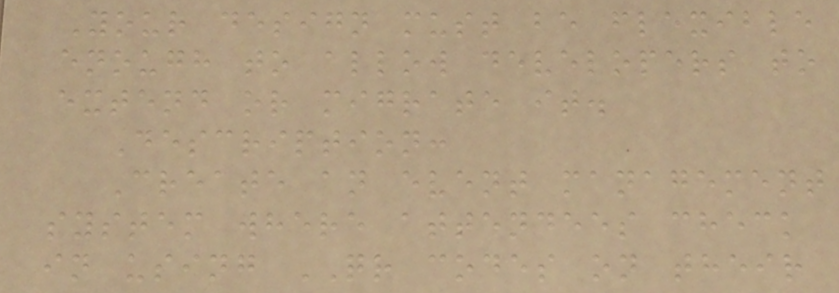Your design must be flexible
enough to allow developers to
extend or migrate it.
Description:
Create an event management
system where attendees check
in using QR codes on their
